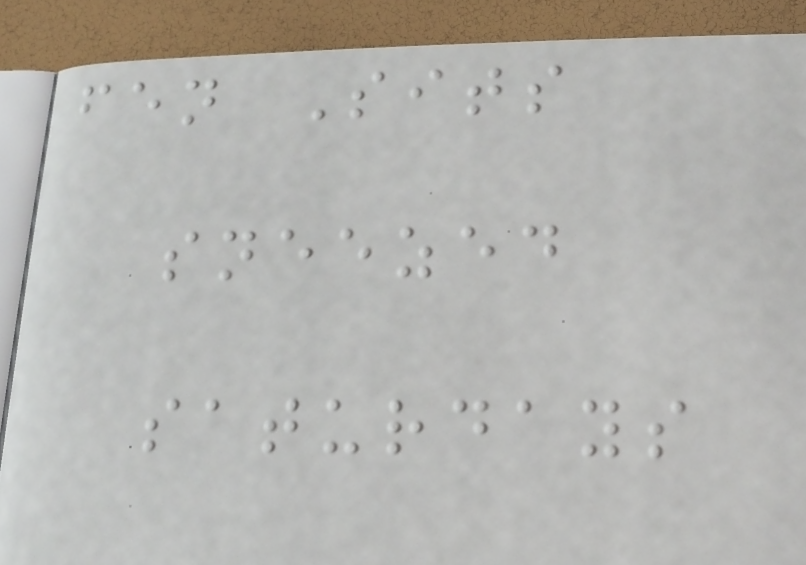fen Sits
sneezed
saturdays
